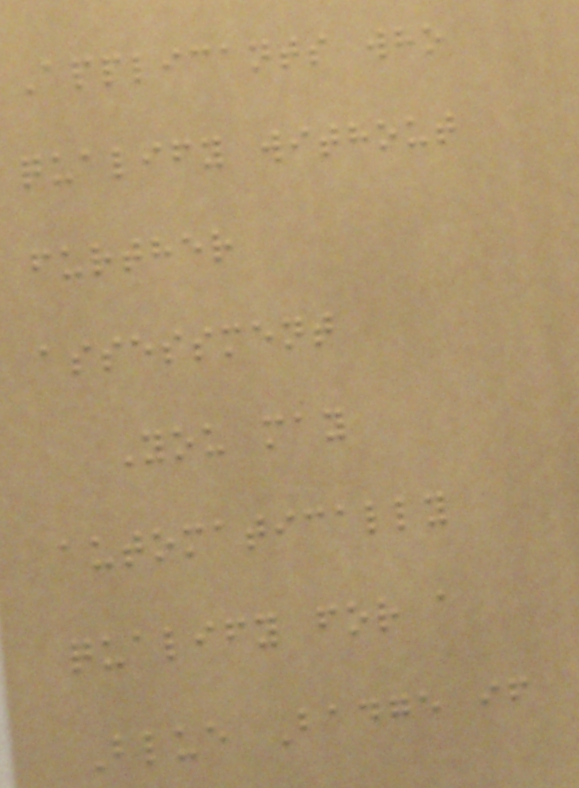Applicants who
qualify without
further
assessment
You may
automatically
qualify for a
Blue Badge if
